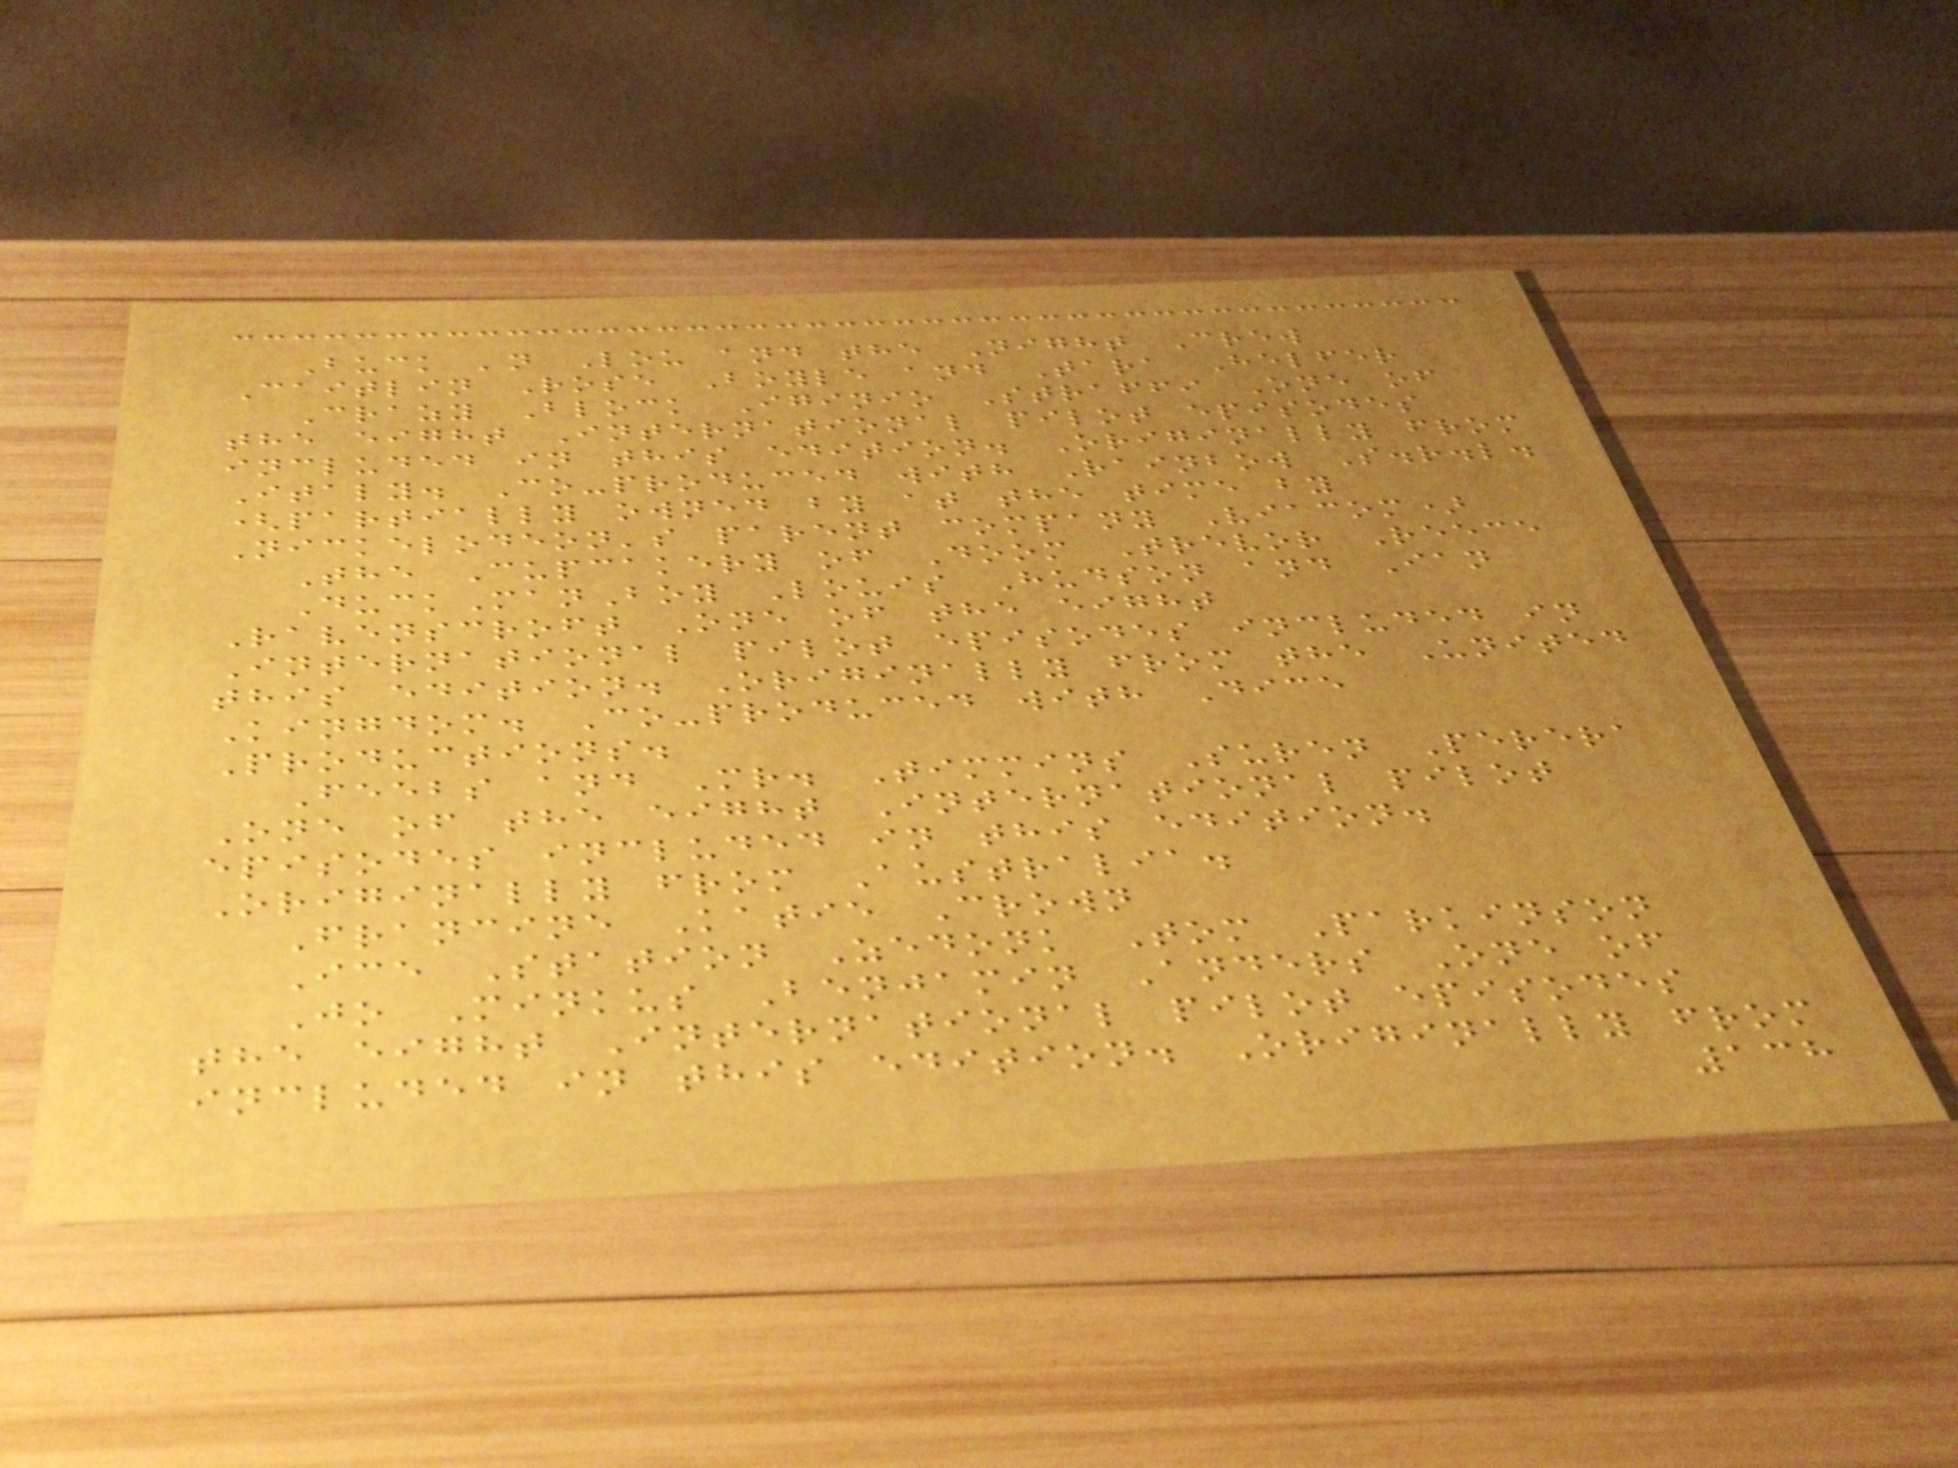Buck 'n Lou and the Night Crew
Caitlin Rose Boyle and Tara Helfer
Crazy Block Iginio Straffi One of
the eight International pilot episodes
included in this edition. Originally from
Italy. Co-produced with Rainbow S.r.l.
(partially owned by at the time by
Nickelodeon's parent company Viacom)
The Cupcakery of Doom Trevor Reece
DuckManBoy Louis Hudson and Ian
Ravenscroft One of the eight
International pilot episodes included in
this edition. Originally from the United
Kingdom. Co-produced with Dice
Productions.
Feebs and Mr. Timmins Suren Perera
One of the eight International pilot
episodes included in this edition.
Originally from Australia.
Francine Katie Crown
Ice Station Zedonk Tom Parkinson
Jo Minkus Benjamin Anders One of
the eight International pilot episodes
included in this edition. Originally from
138
